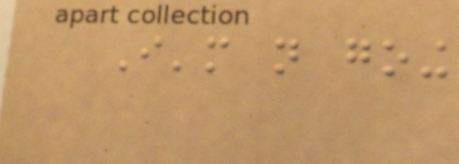I'm not going
